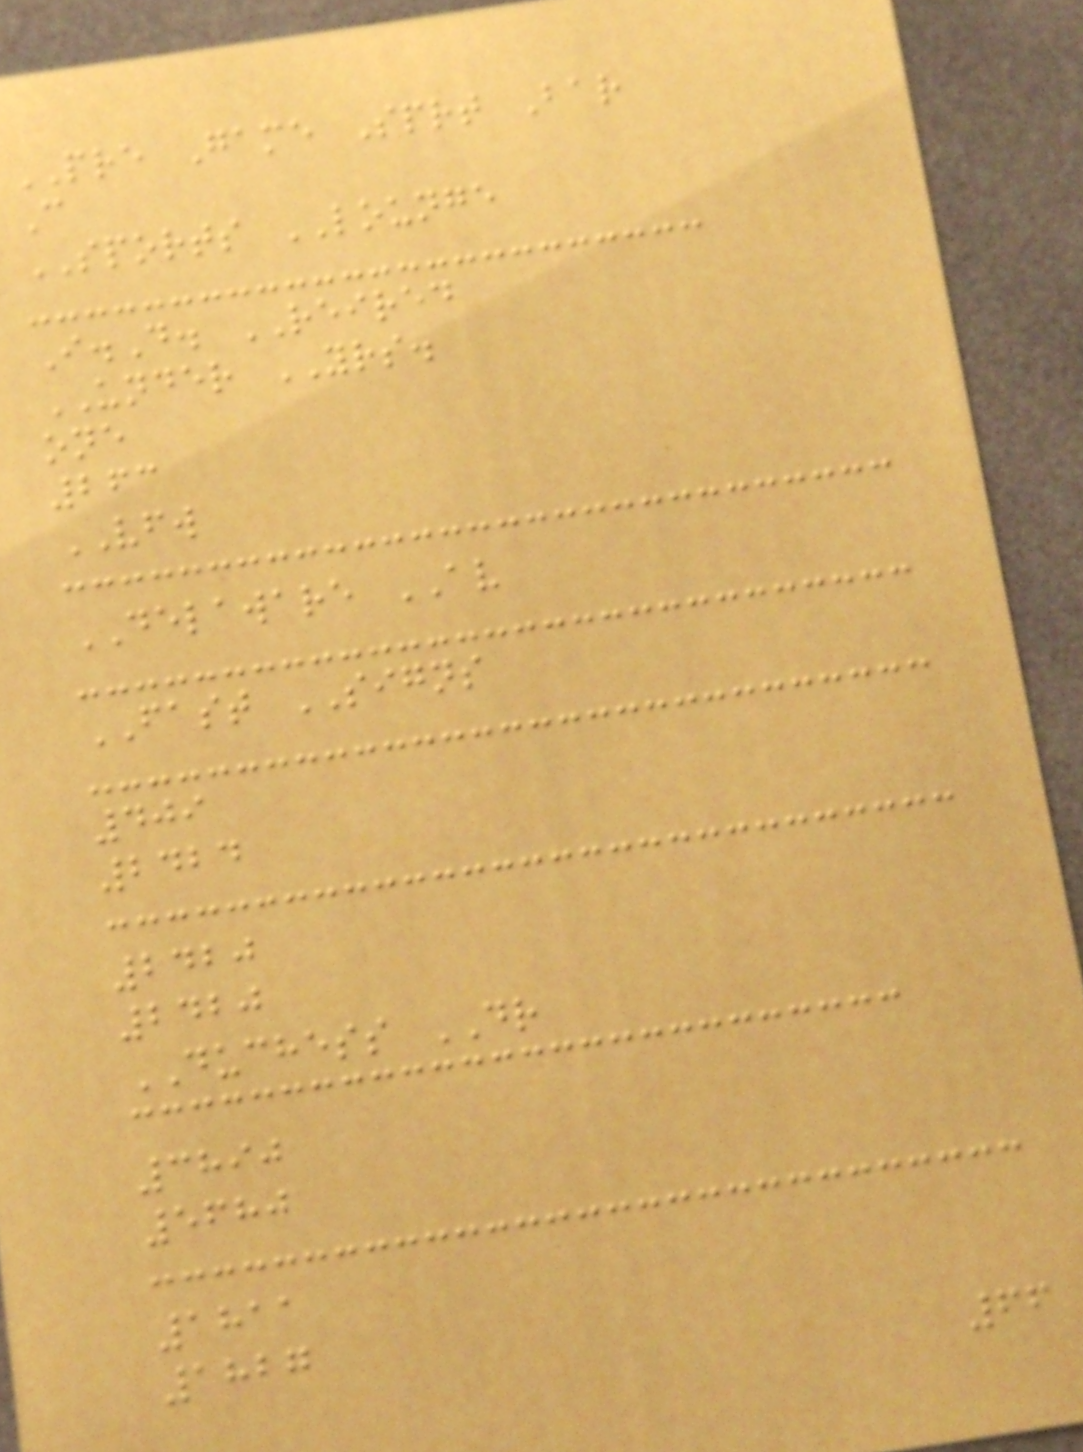PRE Game Sprt Bar
C
SPORTS LOUNGE
I.D. REIRED
UNDER YRS.
one
263
VFW
DELAWARE AV
FAST SIGNS
409
2424
2420
2420
DUCHESS DR
3890
5680
1811
1827
66
